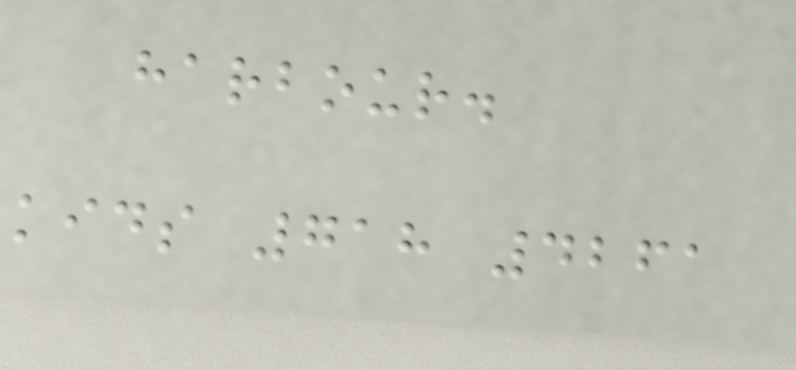harbour.
kids 718 4261
